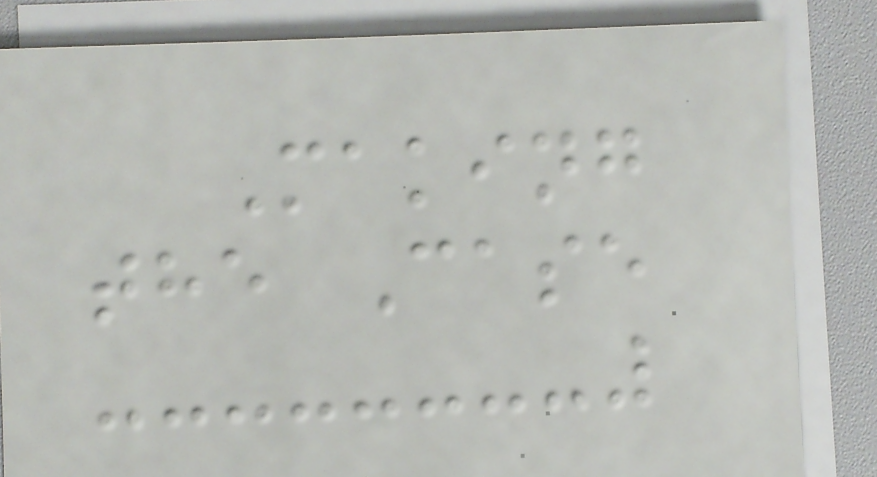Making
the Case
